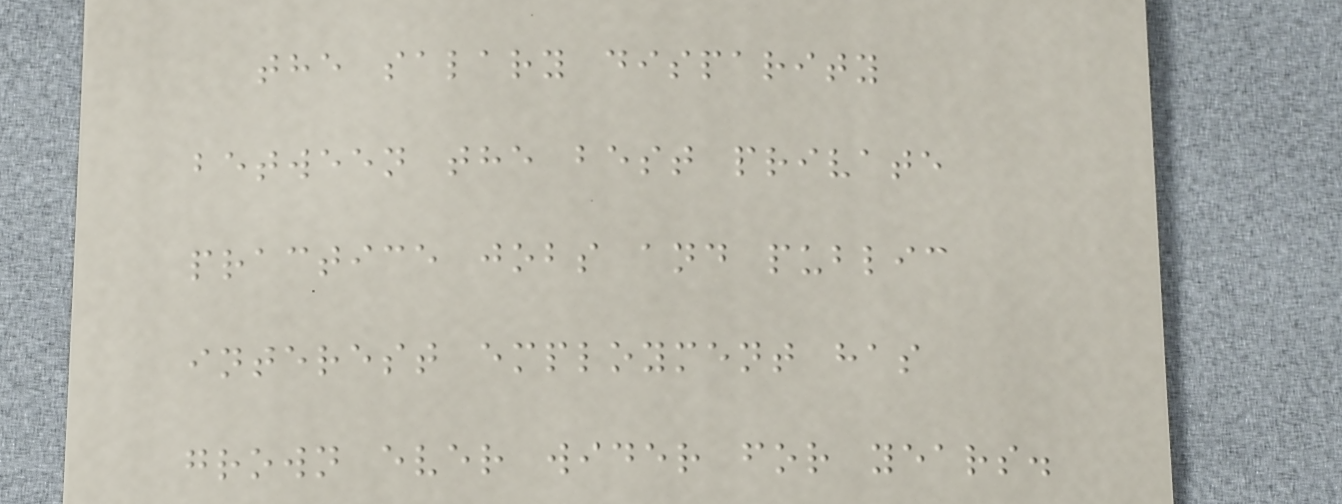the salary disparity
between the best private
practice jobs and public
interest employment has
grown ever wider for years.
